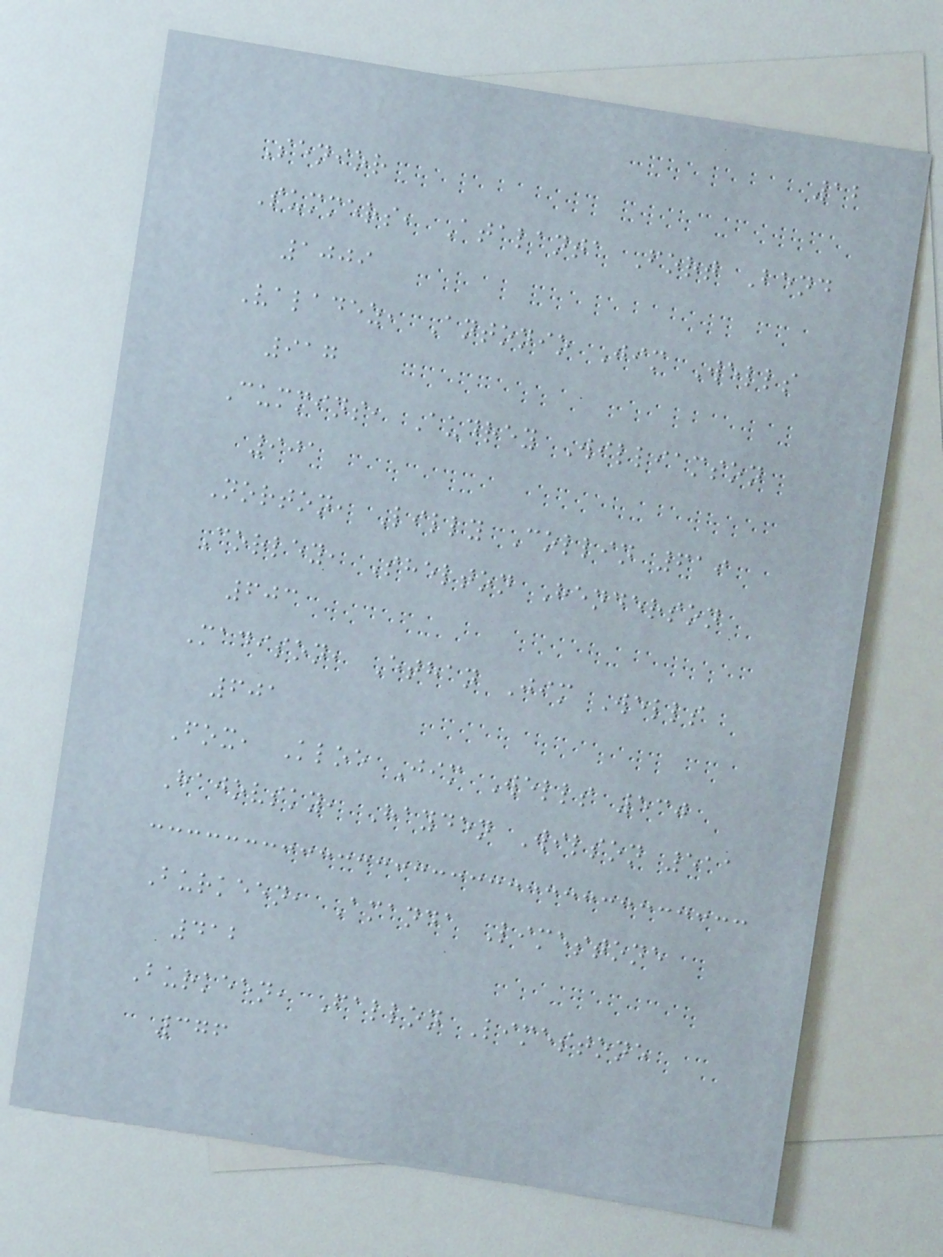12
Senior
Summers, Atalanta Fort Bend
1009
Valadez, Antonio Jim Wells
917
Cummins, Audrey Williamson
901
Norton, Lilly Collin 619
Corley, Shelton Henderson
603
Madison, Ethan Jim Wells
601
Fox, Kloe Jim Wells 530
Hajovsky, Hayden Wilson 511
Burkeen, Amanda Limestone
412
Burkeen, Fallon Limestone
376
